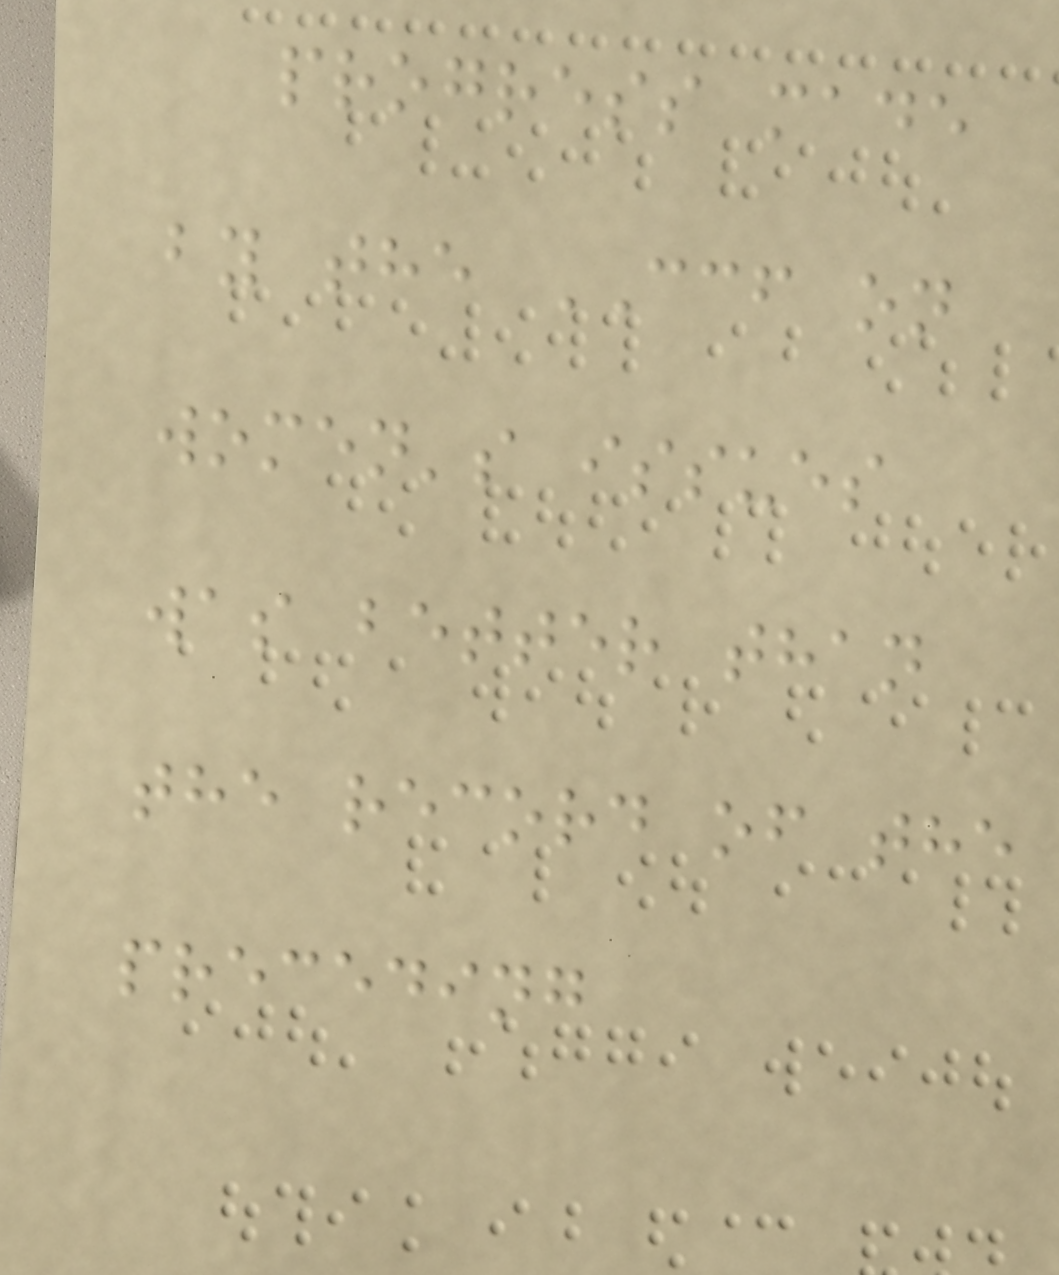progress made
by the CCF on
women's issues
was better than
the record of the
preceding
